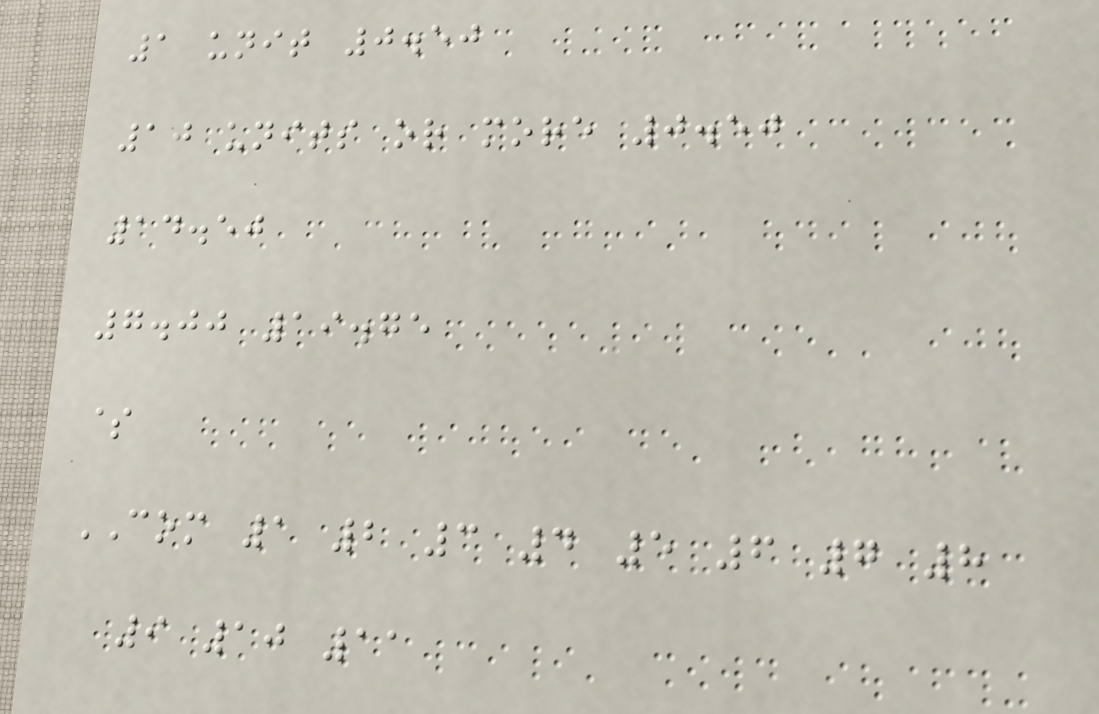1 unit 0.50
10 units or more 0.50
14.50
7.00 19.75
$
COM 1 2 3 4 5 6 7 8
9 10 11
